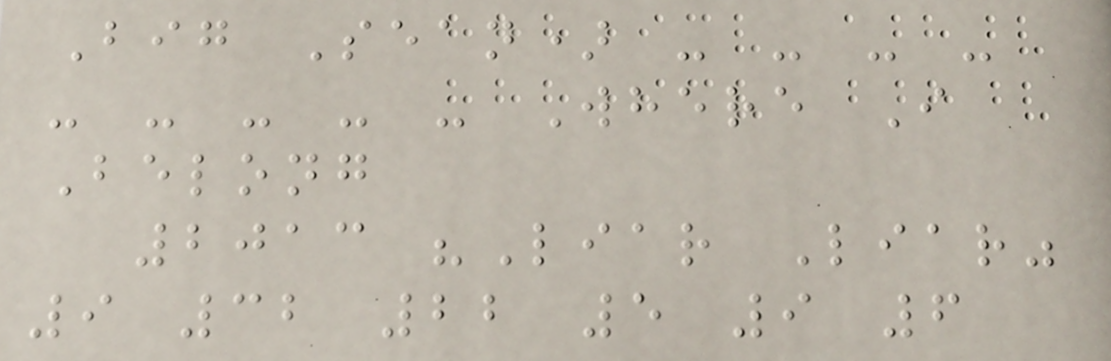Big Sean) - - - -
- - - - - Where I
Belong
2013 "Liar Liar"
9 32 22 5 9 6
